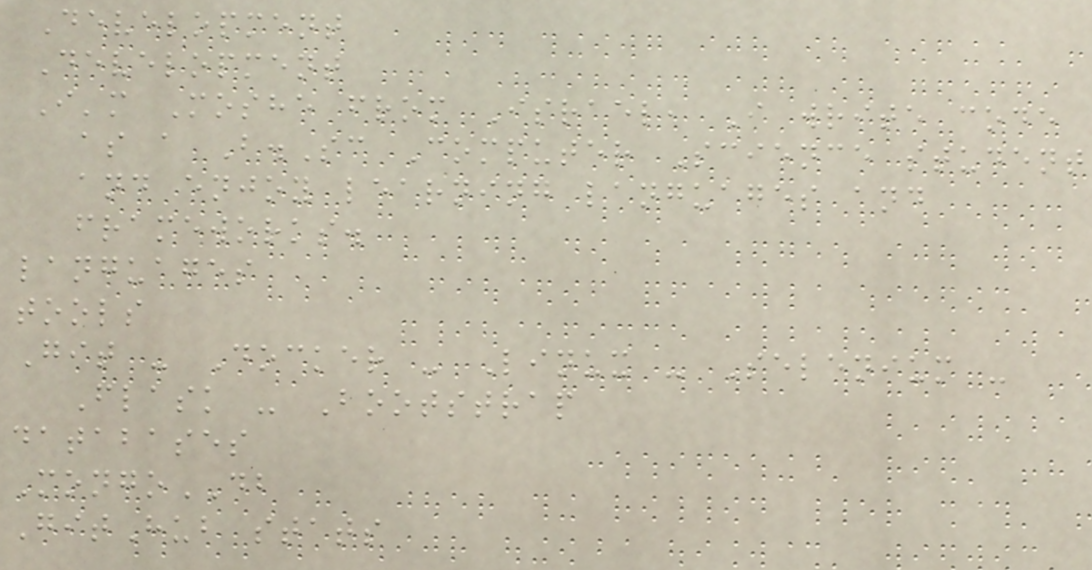Development
Development
I'm Moshe from Israel, I write code
as a B.Sc Computer Science student
and enjoy learning languages and
frameworks.
languages
tools
Git - Docker - Linux - Selenium -
Flask - Bootstrap
databases
MongoDB
GitHub stats
